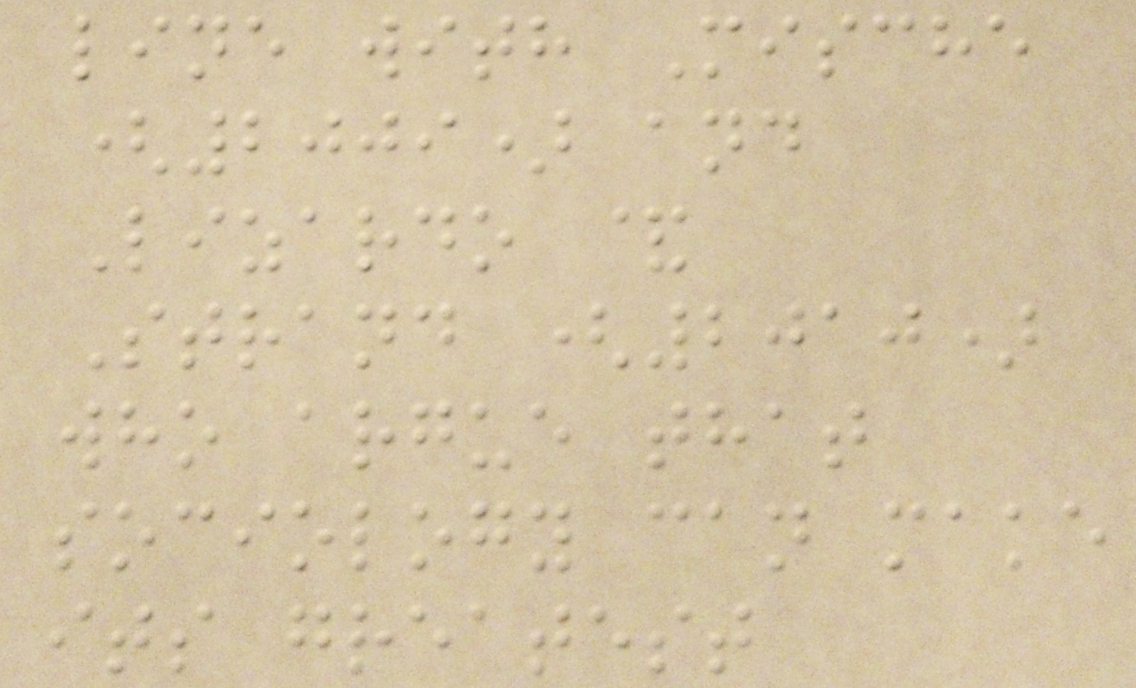line with Mische
(2009) and
Lizardo &
Strand (2010)
who argue that
sociology can make
its greatest
